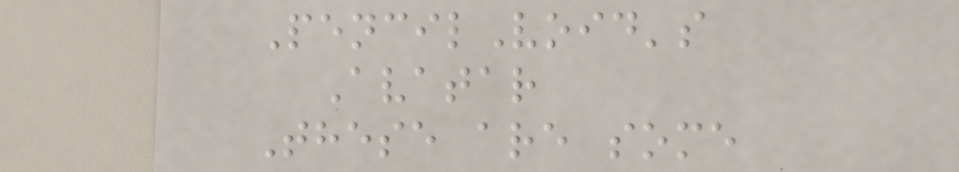PencilVoid's
Avatar
These are some
